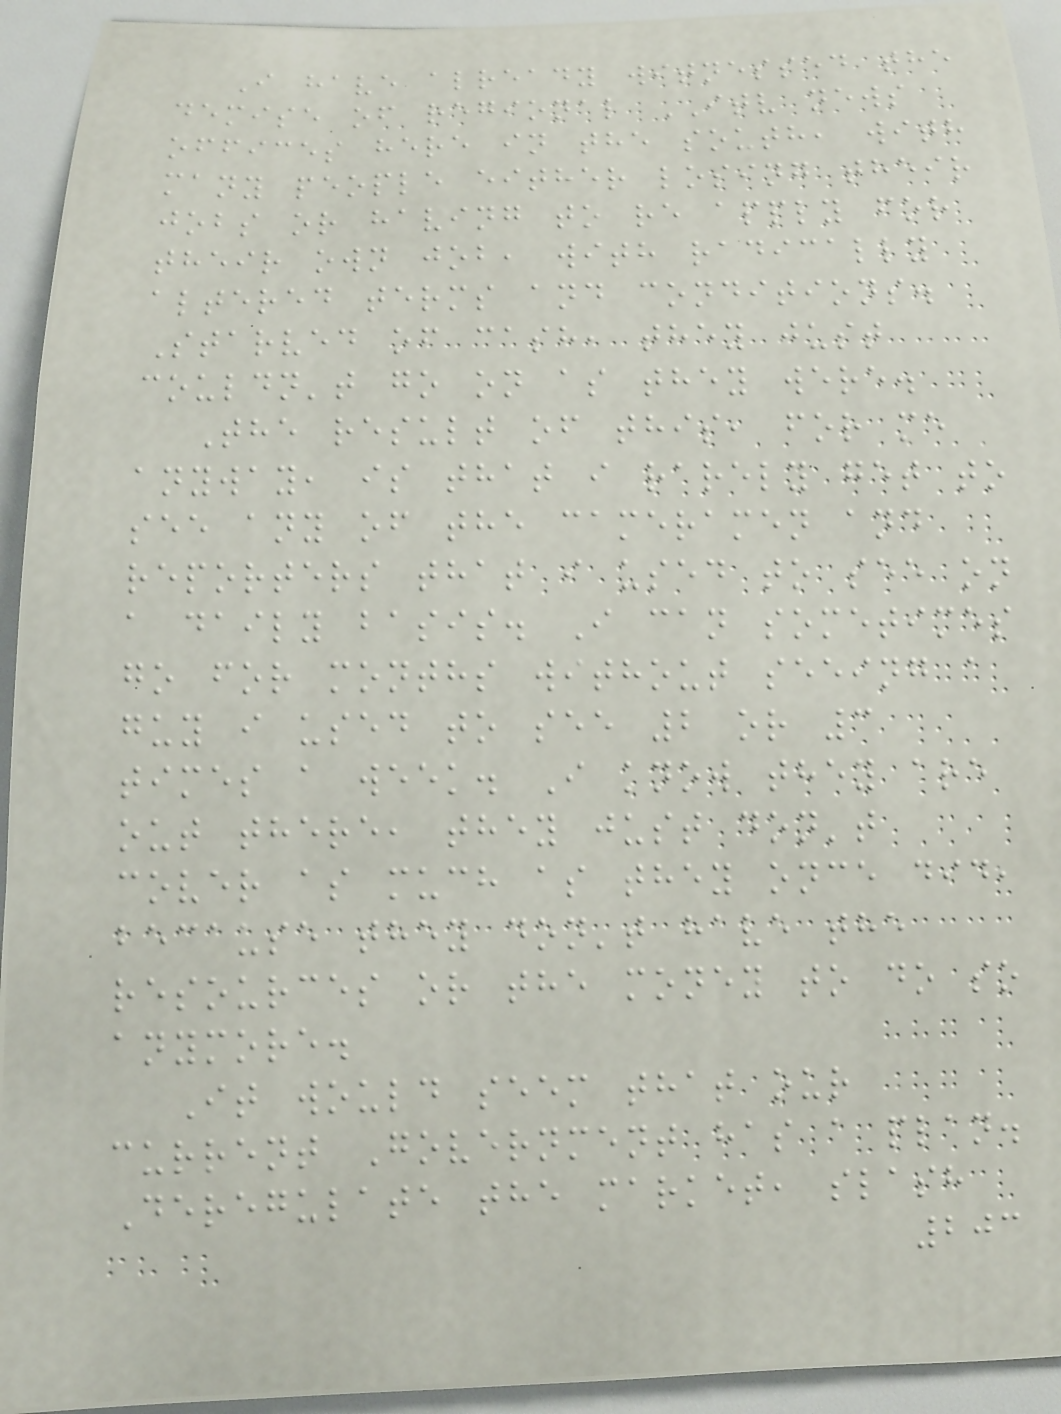I have already witnessed the
demise of regional ITV news
offices here in the south, with
many people either losing their
jobs or having to re apply for
their own job, with radically
altered terms and conditions.
Starved of cash, they just
couldn't go on as they were.
The result of this, for me
anyway, is that i rarely get to
see any of the cameramen and
reporters that i used to see on
a daily basis. I can sometimes
go for months without seeing a
guy i used to see 2 or 3
times a week. I know they are
out there, they just don't
cover as much as they once did,
because they don't have the
resources or the money to do so
anymore.
It would seem that our
current Government has a plan.
Deregulate the market, slash
203
